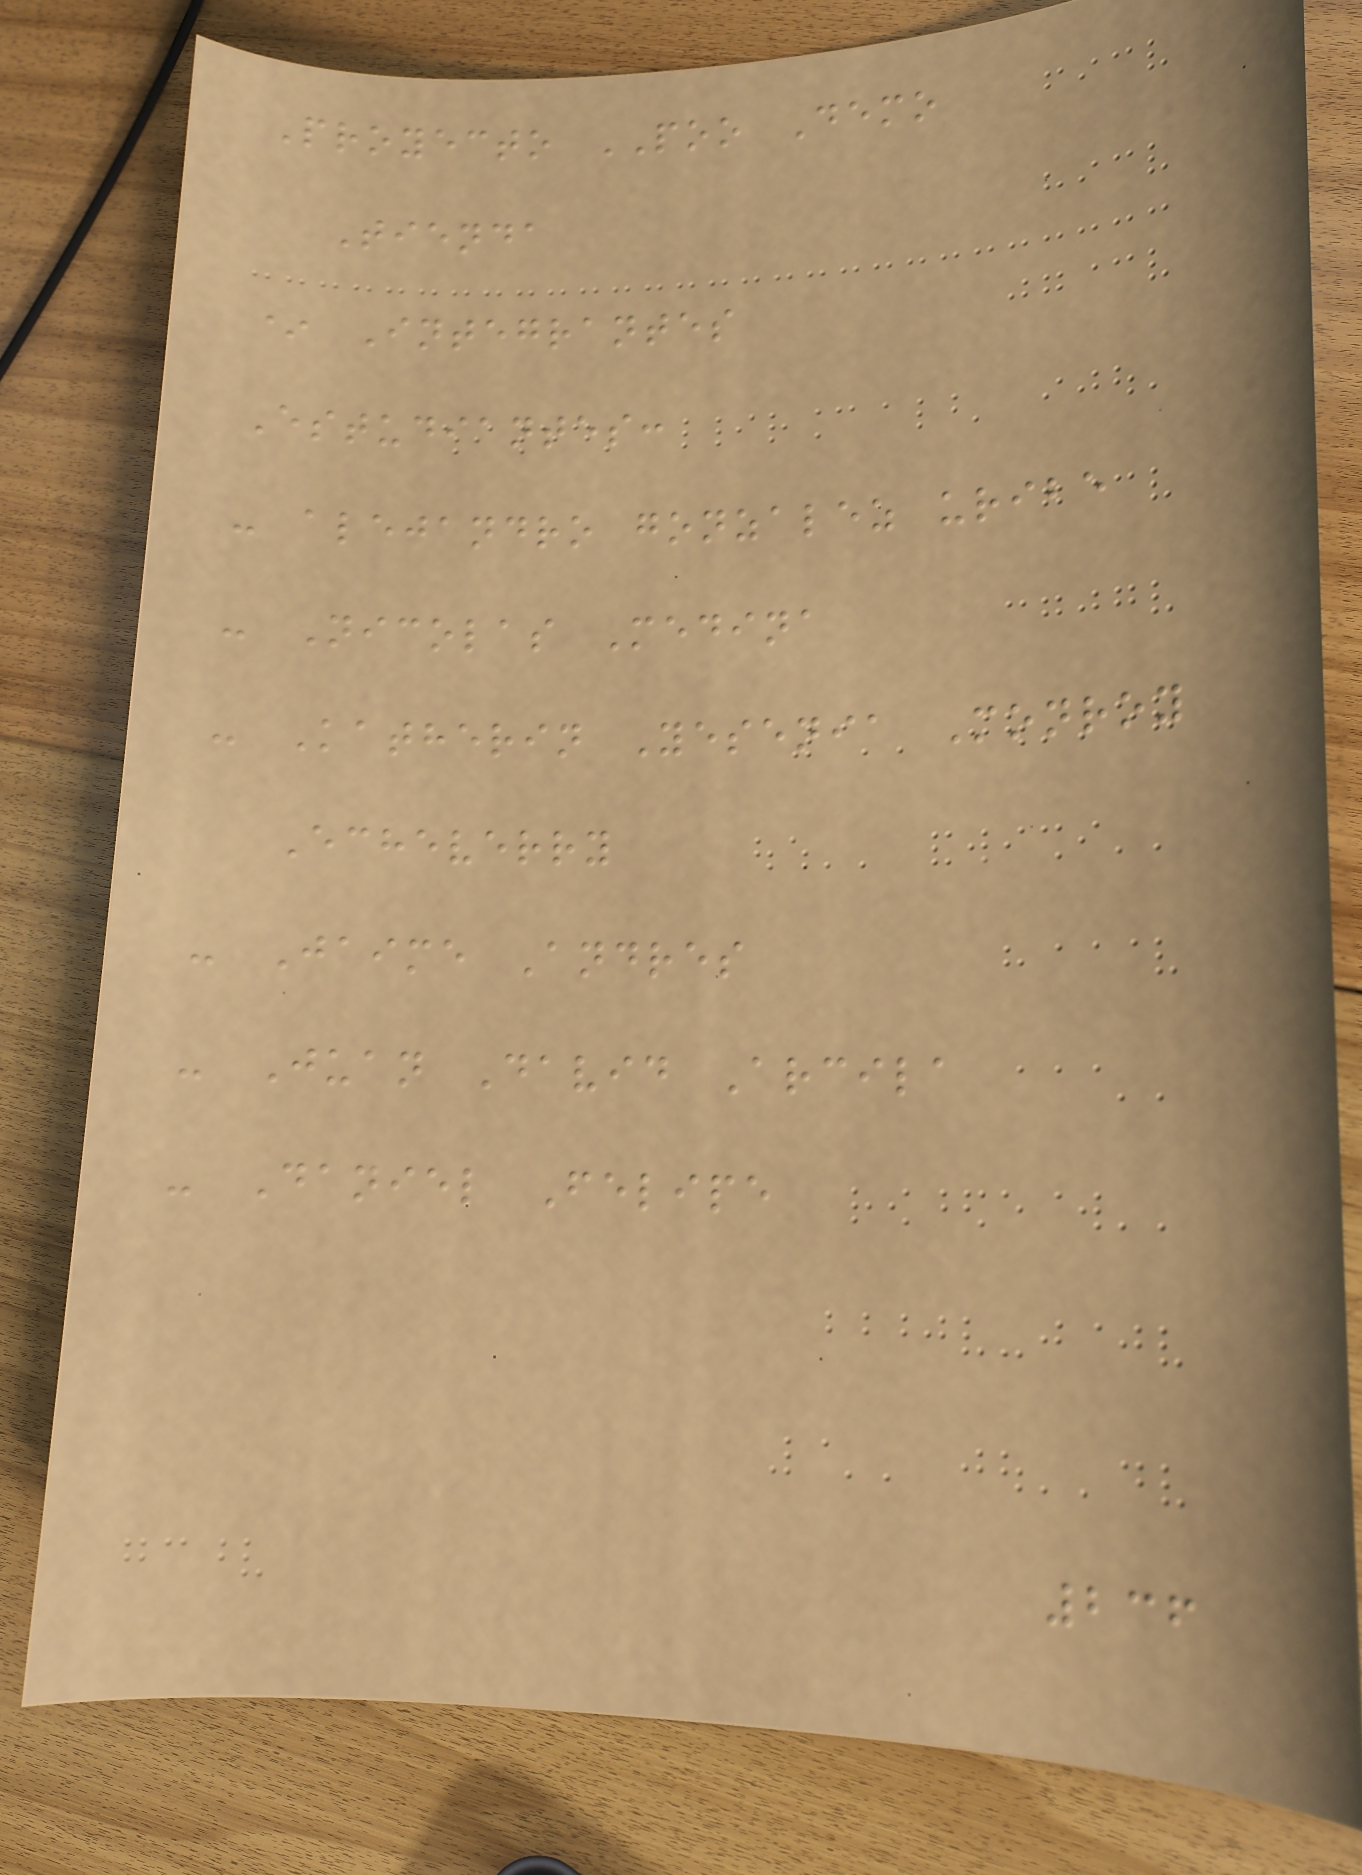Proyecto POO Demo
Tienda
* Integrantes
Estudiantes:
- alejandro gonzalez uribe
- Nicolas Medina
- Katherin Yesenia Monroy
Echeverry
- Jaime Andres
- Juan David Arcila
- Daniel Felipe
236
